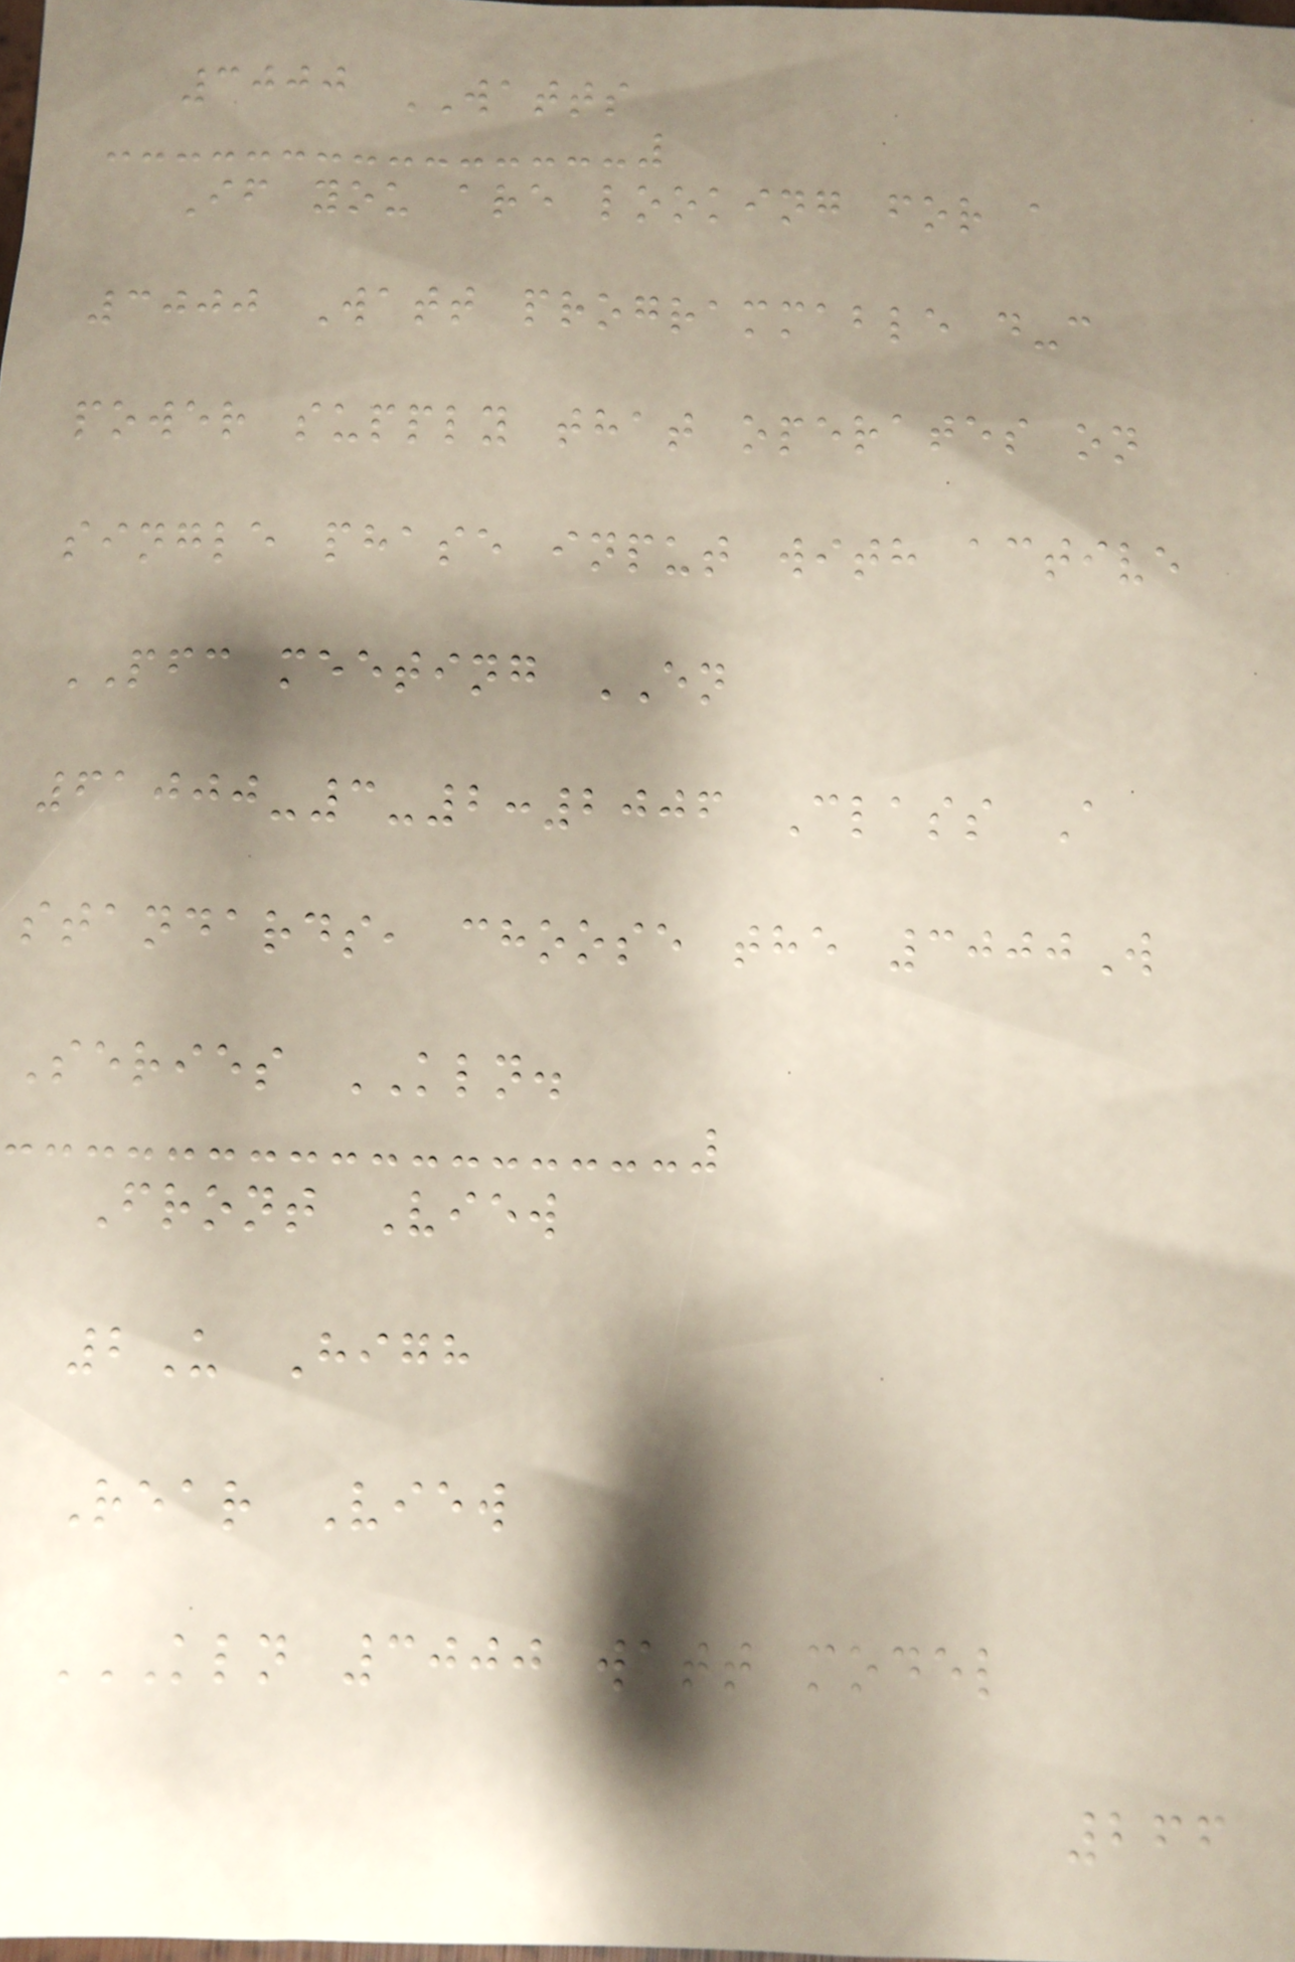3000 WATTS
If you are looking for a
3000 Watt programmable d-c
power supply that operates on
single phase input with active
PFC meeting EN
61000-3-2:2006 Class A
standards, choose the 3000W
Series KLN.
Front View
2U High
Rear View
KLN 3000 WATT MODEL
266
